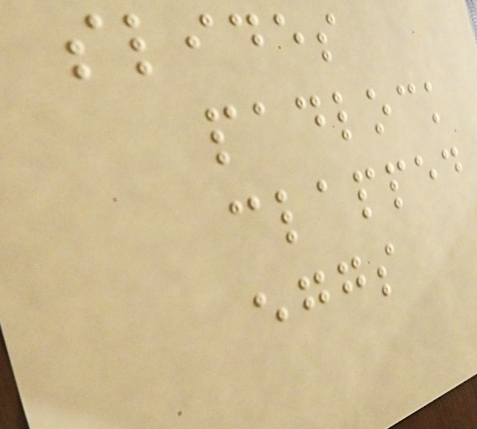slides
padlock
clapped
eggs
